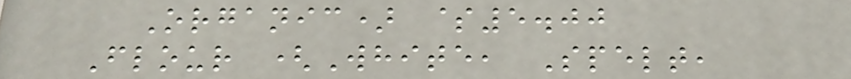Organic) $5.00
Flour (White, Spelt,
